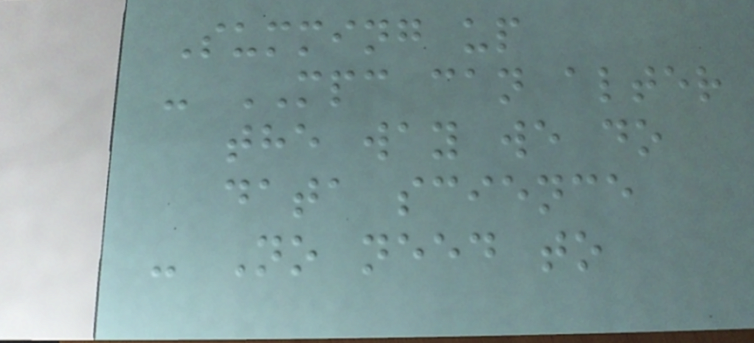Summing up
- MPC can alter
the way we do
data science
- No need to
